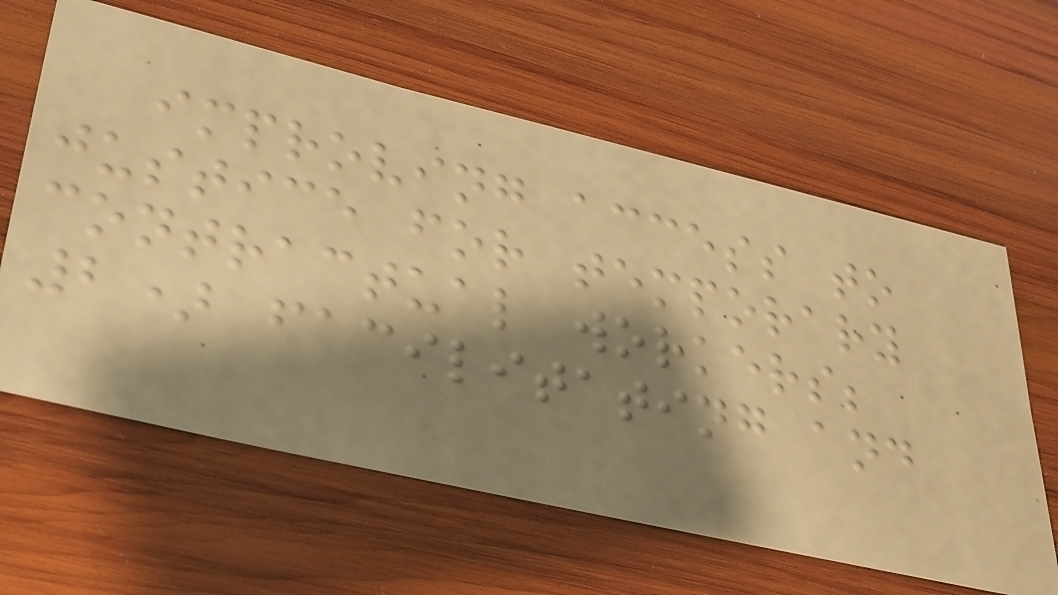improving access to
justice for temporary
contractual workers;
2) facilitating and
